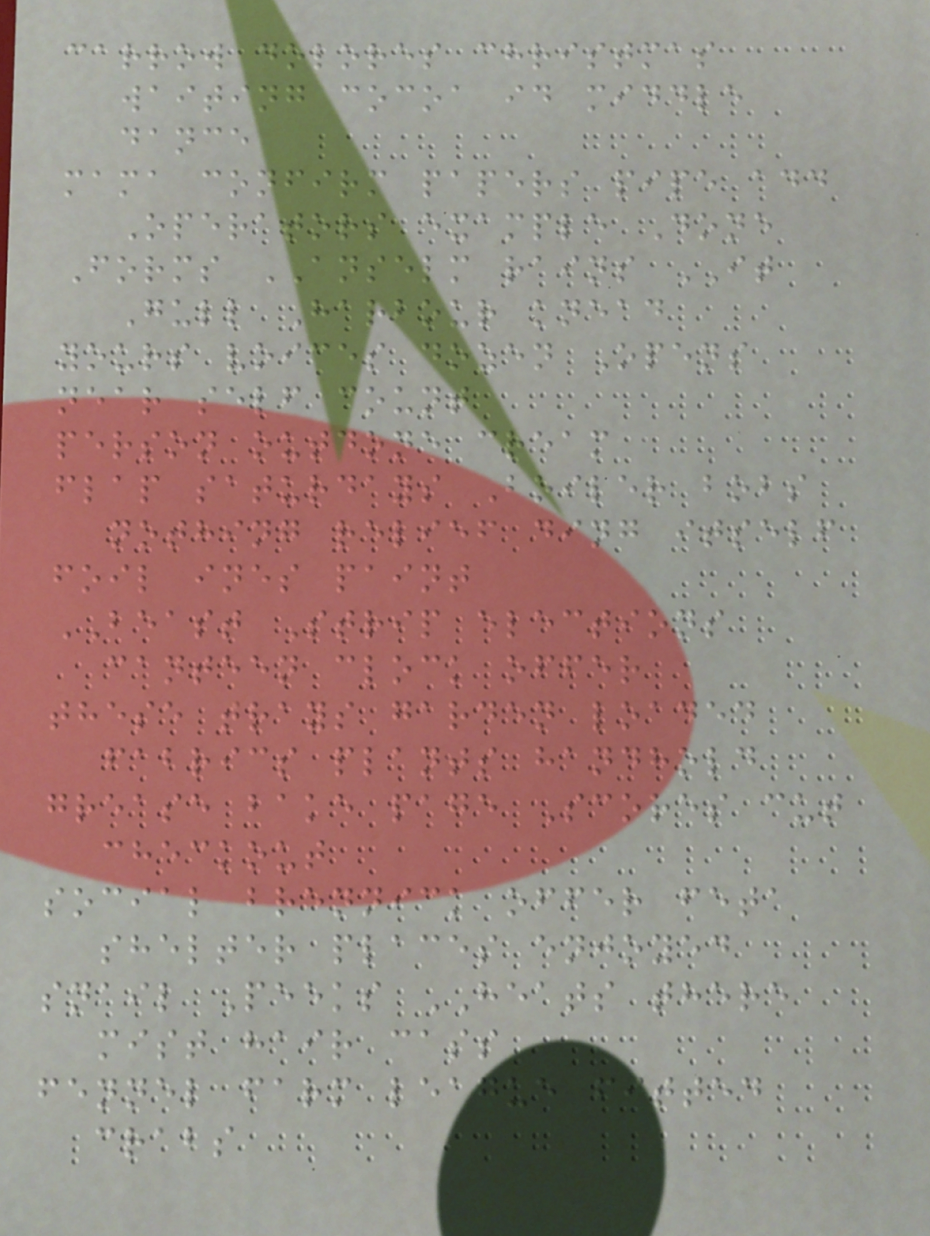carrow dolores christmas
waiting cocoa id middle
dance
mama confirm papers pipe add
Operators example Done
Forms ANSELM rains IT
Gull Harbour knead
yours voices dozen Opens
near self count
person outdone cream
flap saturdays Boiler bobs
nothing relief ding itself
foil ines paint
BEAST Strip elections
canteen clock offer
these trays garden loaded
fabrics plants handhold
grease bake page Scores cut
checkout
social brennick offer feta
shelter places enjoyed
snail Peeks HEATS there
mist hair cass
fennel farm league fitted
crabs
